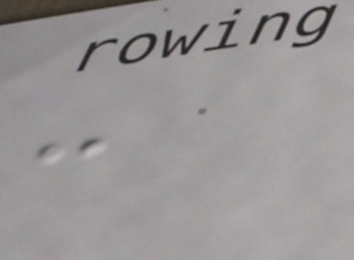-
